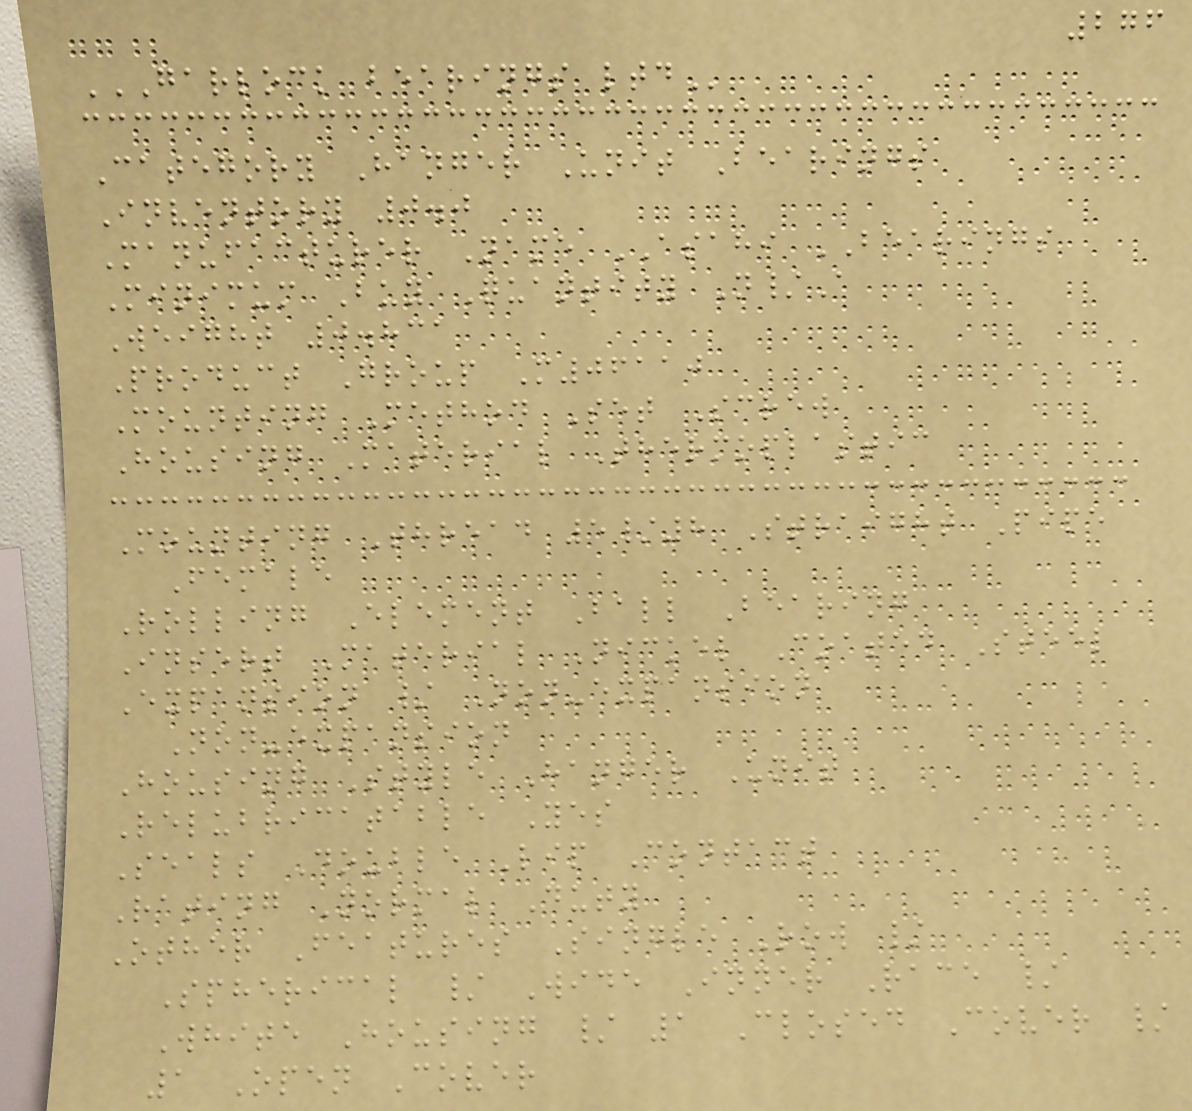276
GARLOCK BEARINGS LTD
Category Hanger Unit Bearings
Inventory 0.0
Manufacturer Name ASAHI BEARINGS
Minimum Buy Quantity N/A
Weight 0.831
Product Group M06110
Mounting Method Set Screw
Housing Material Thermoplastic
Mounting Thread 5/8 Straight Pipe
Female
Rolling Element Ball Bearing
Insert Material Nickel Coated Steel
Expansion / Non-expansion
Non-expansion
Housing Style Hanger Unit
Relubricatable Yes
Seals Double Lip Contact
Rating Normal Duty
Other Features Single Row /
Spherical / Wide Inner Race /
White Housing / 1 Closed Cover /
1 Open Cover
